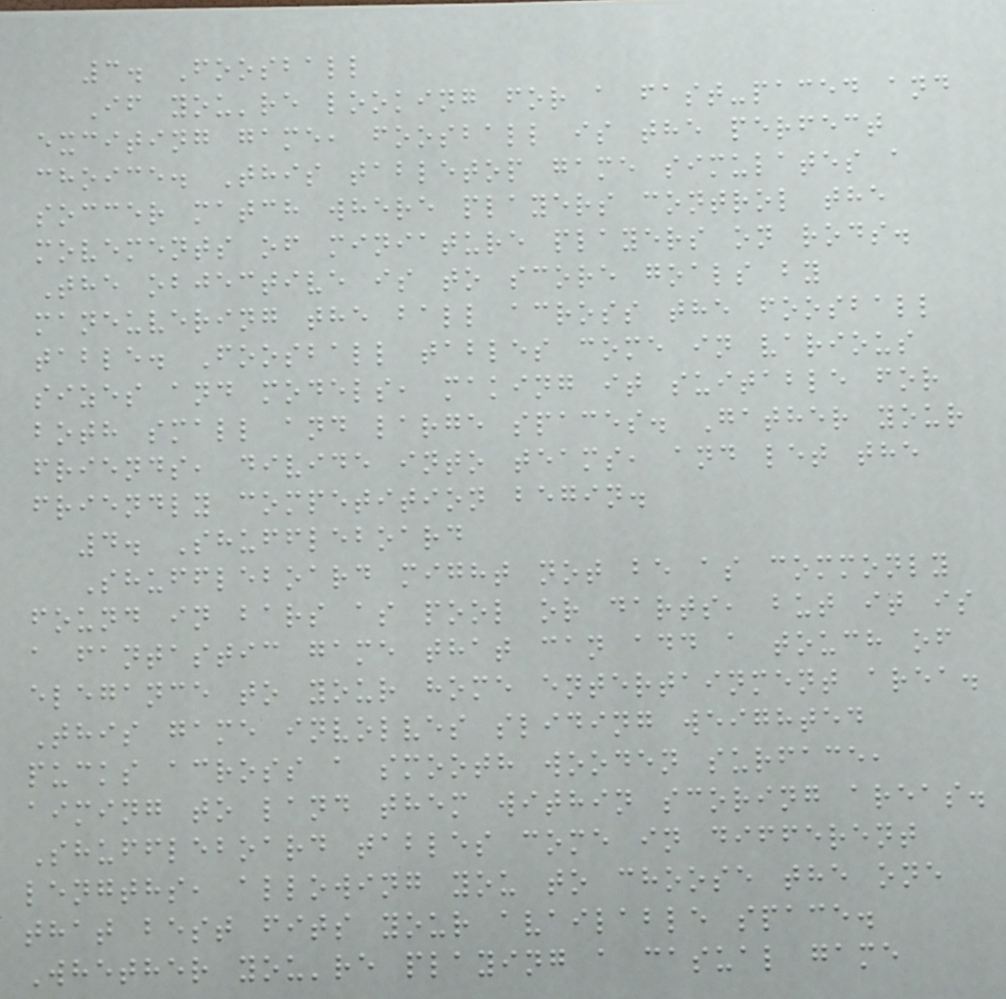3. Foosball
If you're looking for a fast-paced and
exciting game, foosball is the perfect
choice. This tabletop game simulates a
soccer match where players control the
movements of miniature players on rods.
The objective is to score goals by
maneuvering the ball across the foosball
table. Foosball tables come in various
sizes and models, making it suitable for
both small and large spaces. Gather your
friends, divide into teams, and let the
friendly competition begin.
4. Shuffleboard
Shuffleboard might not be as commonly
found in bars as pool or darts, but it is
a fantastic game that can add a touch of
elegance to your home entertainment area.
This game involves sliding weighted
pucks across a smooth wooden surface,
aiming to land them within scoring areas.
Shuffleboard tables come in different
lengths, allowing you to choose the one
that best fits your available space.
Whether you're playing a casual game
